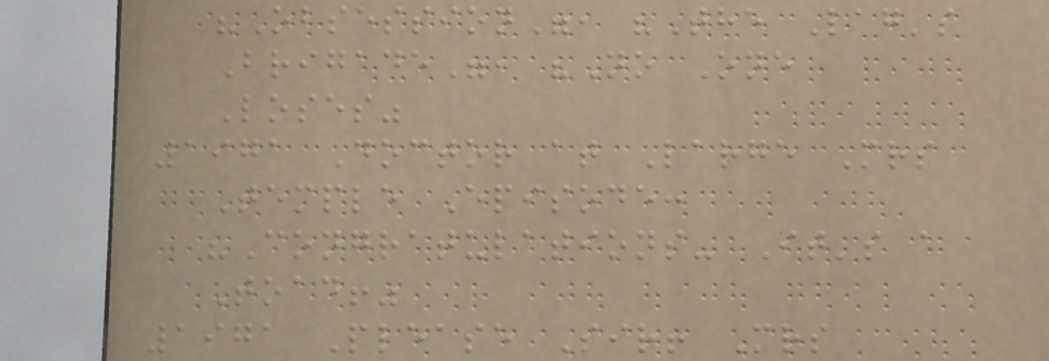"Obsession", "The Lag's
Brigade", "No One
Loses"
1971 Doctor at Large Mrs
Temple Episode:
"Congratulations- It's a
Toad!"
1971 Please Sir! Mrs
